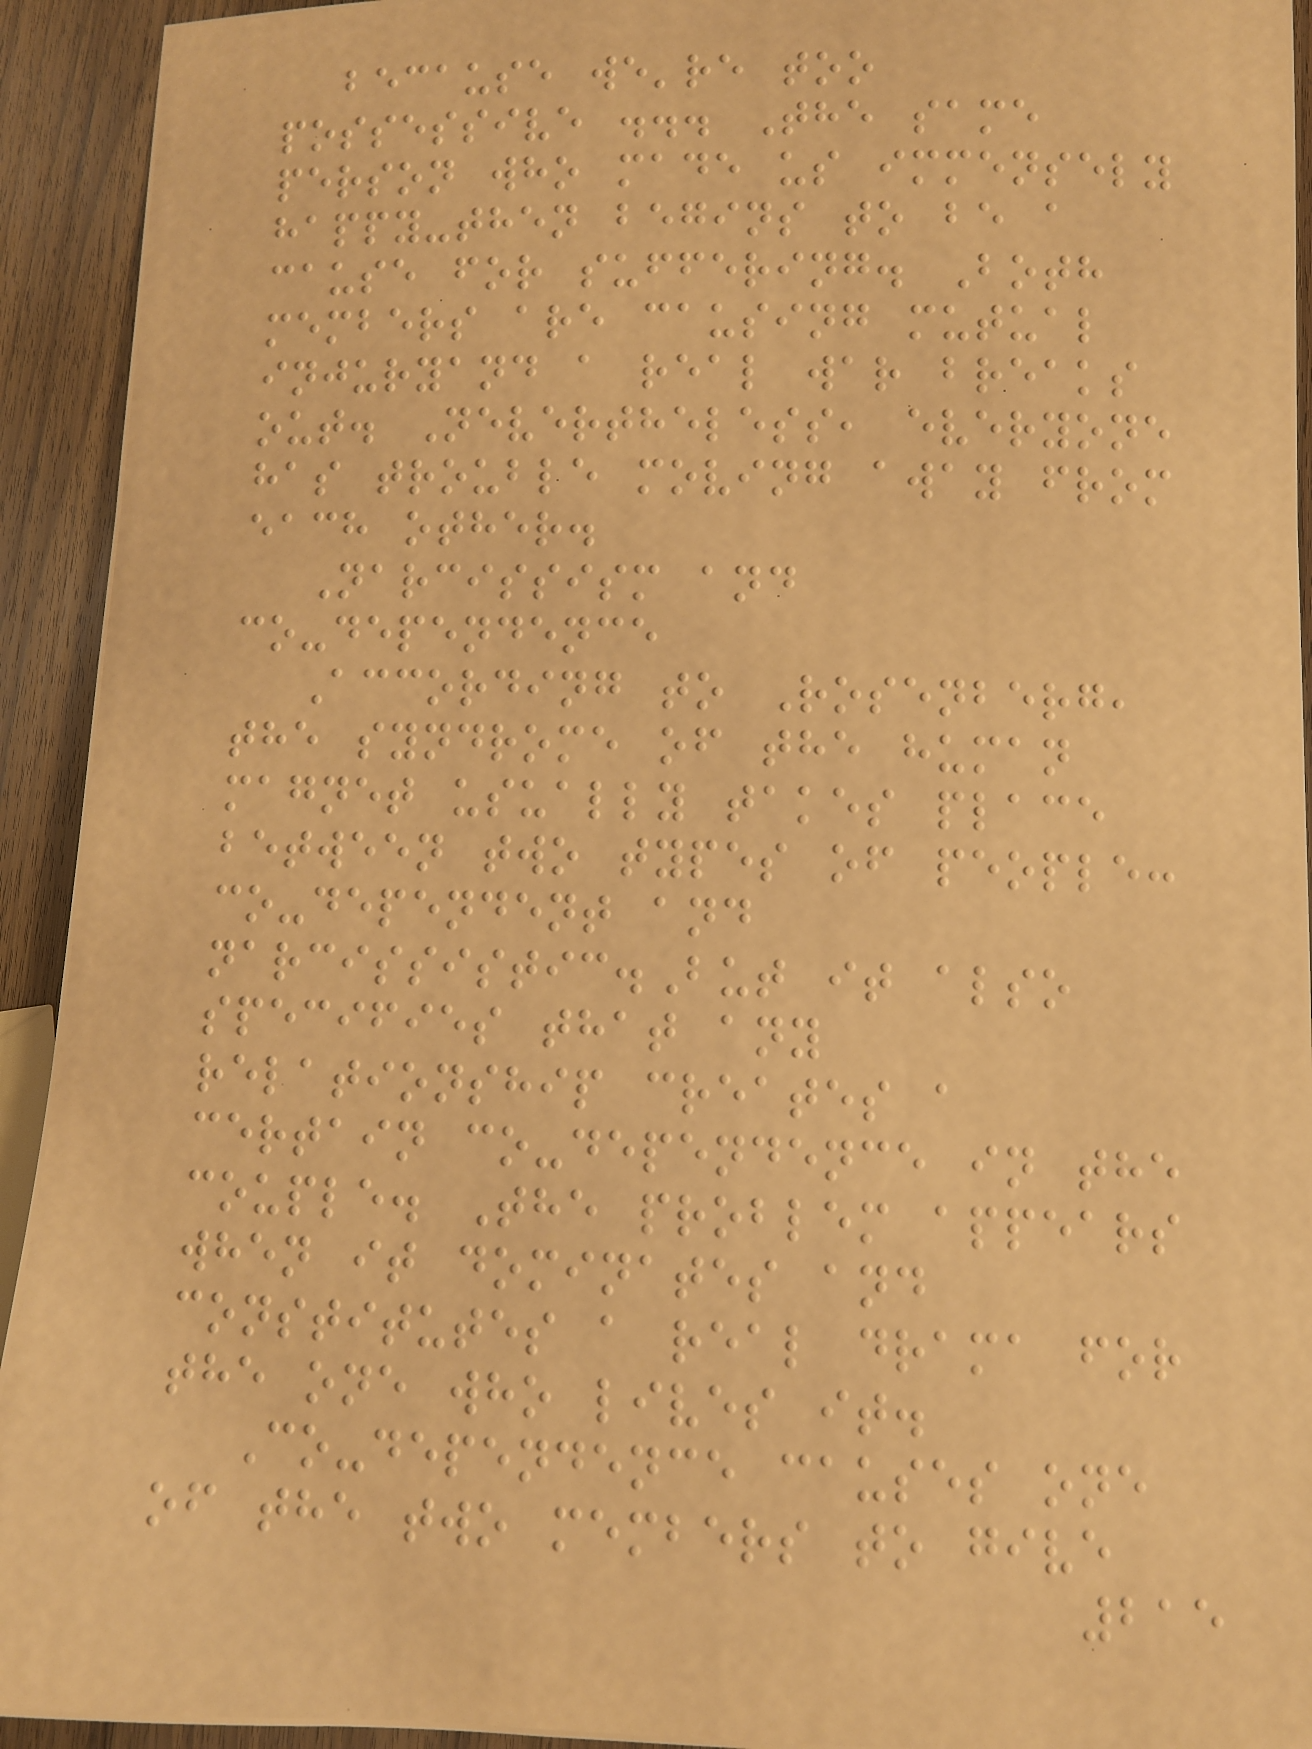because we're too
possessive ... The same
person who made us immensely
happy-then begins to be a
cause for suffering. Both
members are causing mutual
injuryand a real war breaks
out. Nevertheless, everyone
has trouble moving away from
each other.
Narcissism and
co-dependence
According to Rosenberg,
the syndrome of the human
magnet usually takes place
between two types of people:
co-dependent and
narcissistic.But it also
specifies that any
relationship creates a
certain co-dependence in the
couple. The problem appears
when it dominates and
constitutes a real drama for
the one who lives it.
Co-dependence causes one
of the two members to give
215
